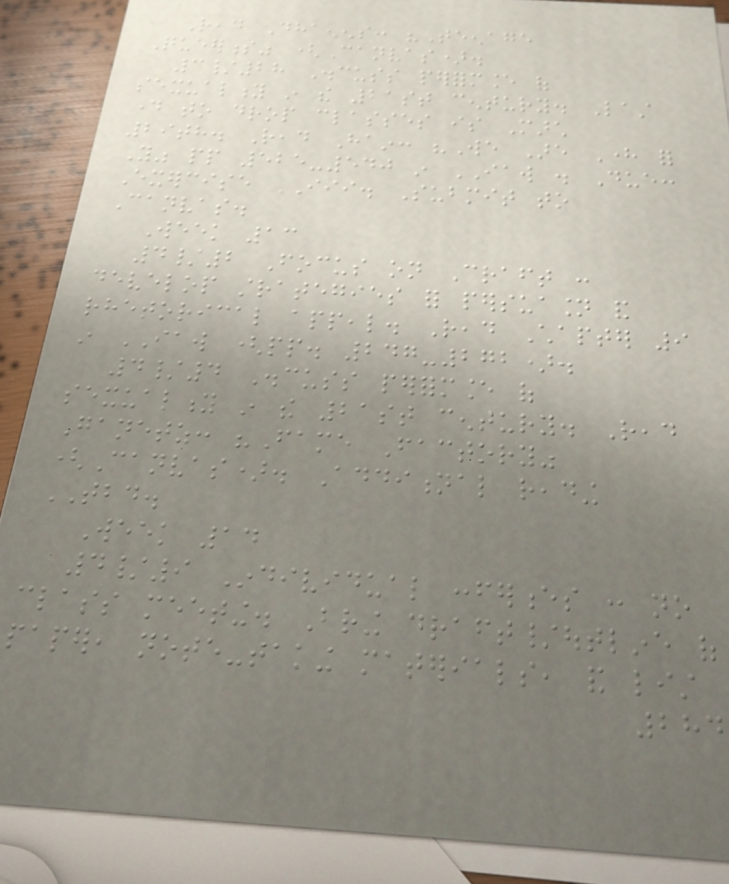Read Dhaenens: "Teenage
Queerness" (Canvas).
3/28 Discuss performance of
sexuality in the 21st century. Last
day to drop classes is March
29th. Read Hain: "We Are Here for
You" pp 525-540 in IAW . Due:
Exercise III. Submit to
Canvas.
Week 13
4/2 Focus on Craft :
develop strategies for persuasion and
rhetorical appeal. Read Chapter 9
in IAW (pp. 247-272).
4/4 Discuss performance of
sexuality in the 21st century. Read
Ganetz: "Fame Factory"
(Canvas). Additional reading
TBD.
Week 14
4/9 Individual conferences : no
class meeting. Bring draft/outline of
paper, note-taking materials, and list
284
